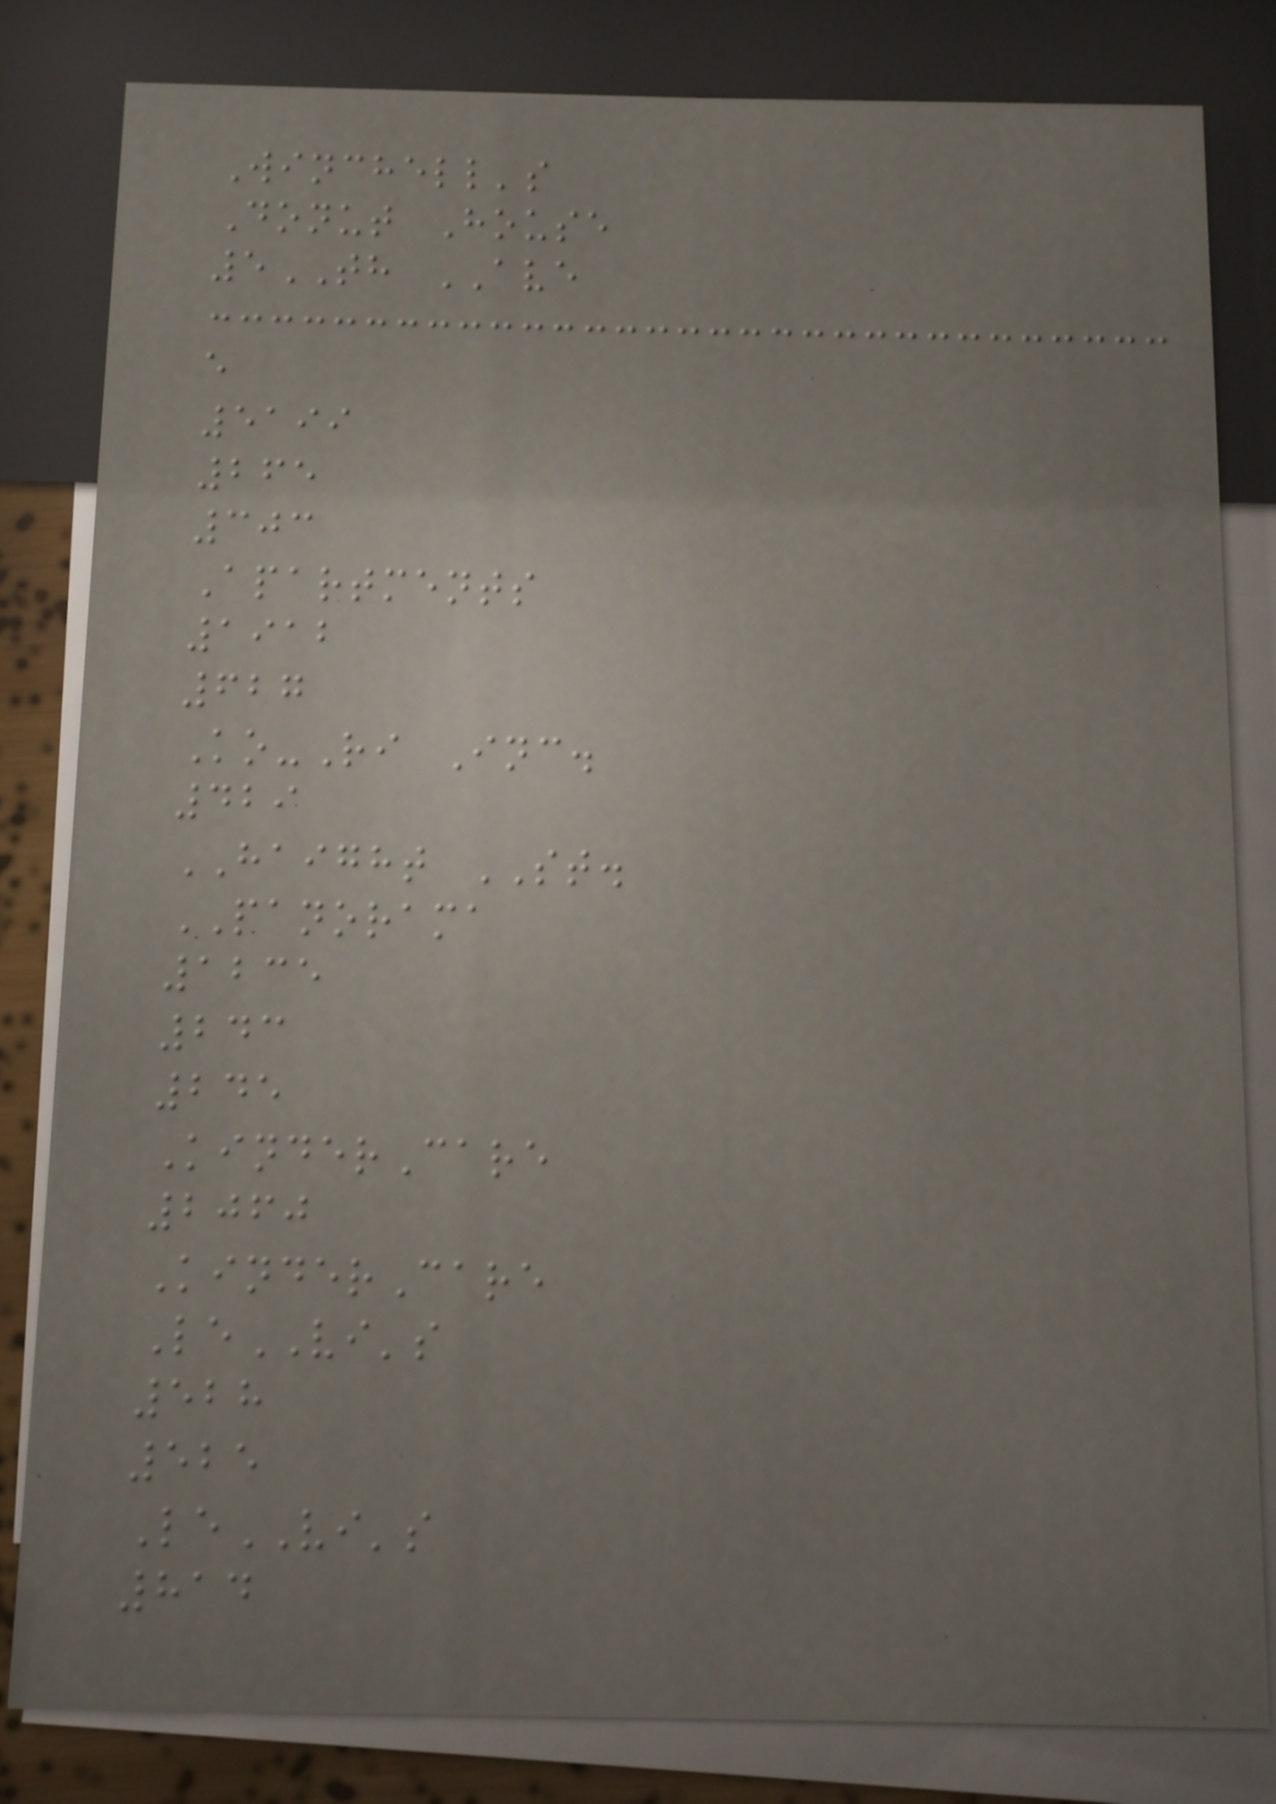Winchell's
Donut House
5TH AVE
e
5199
265
303
Apartments
1912
627
Ko-Ri Inc.
429
HAIGHT ST.
PANORAMA
1235
243
245
KinderCare
2060
KinderCare
LeVI's
528
525
LeVI's
814
